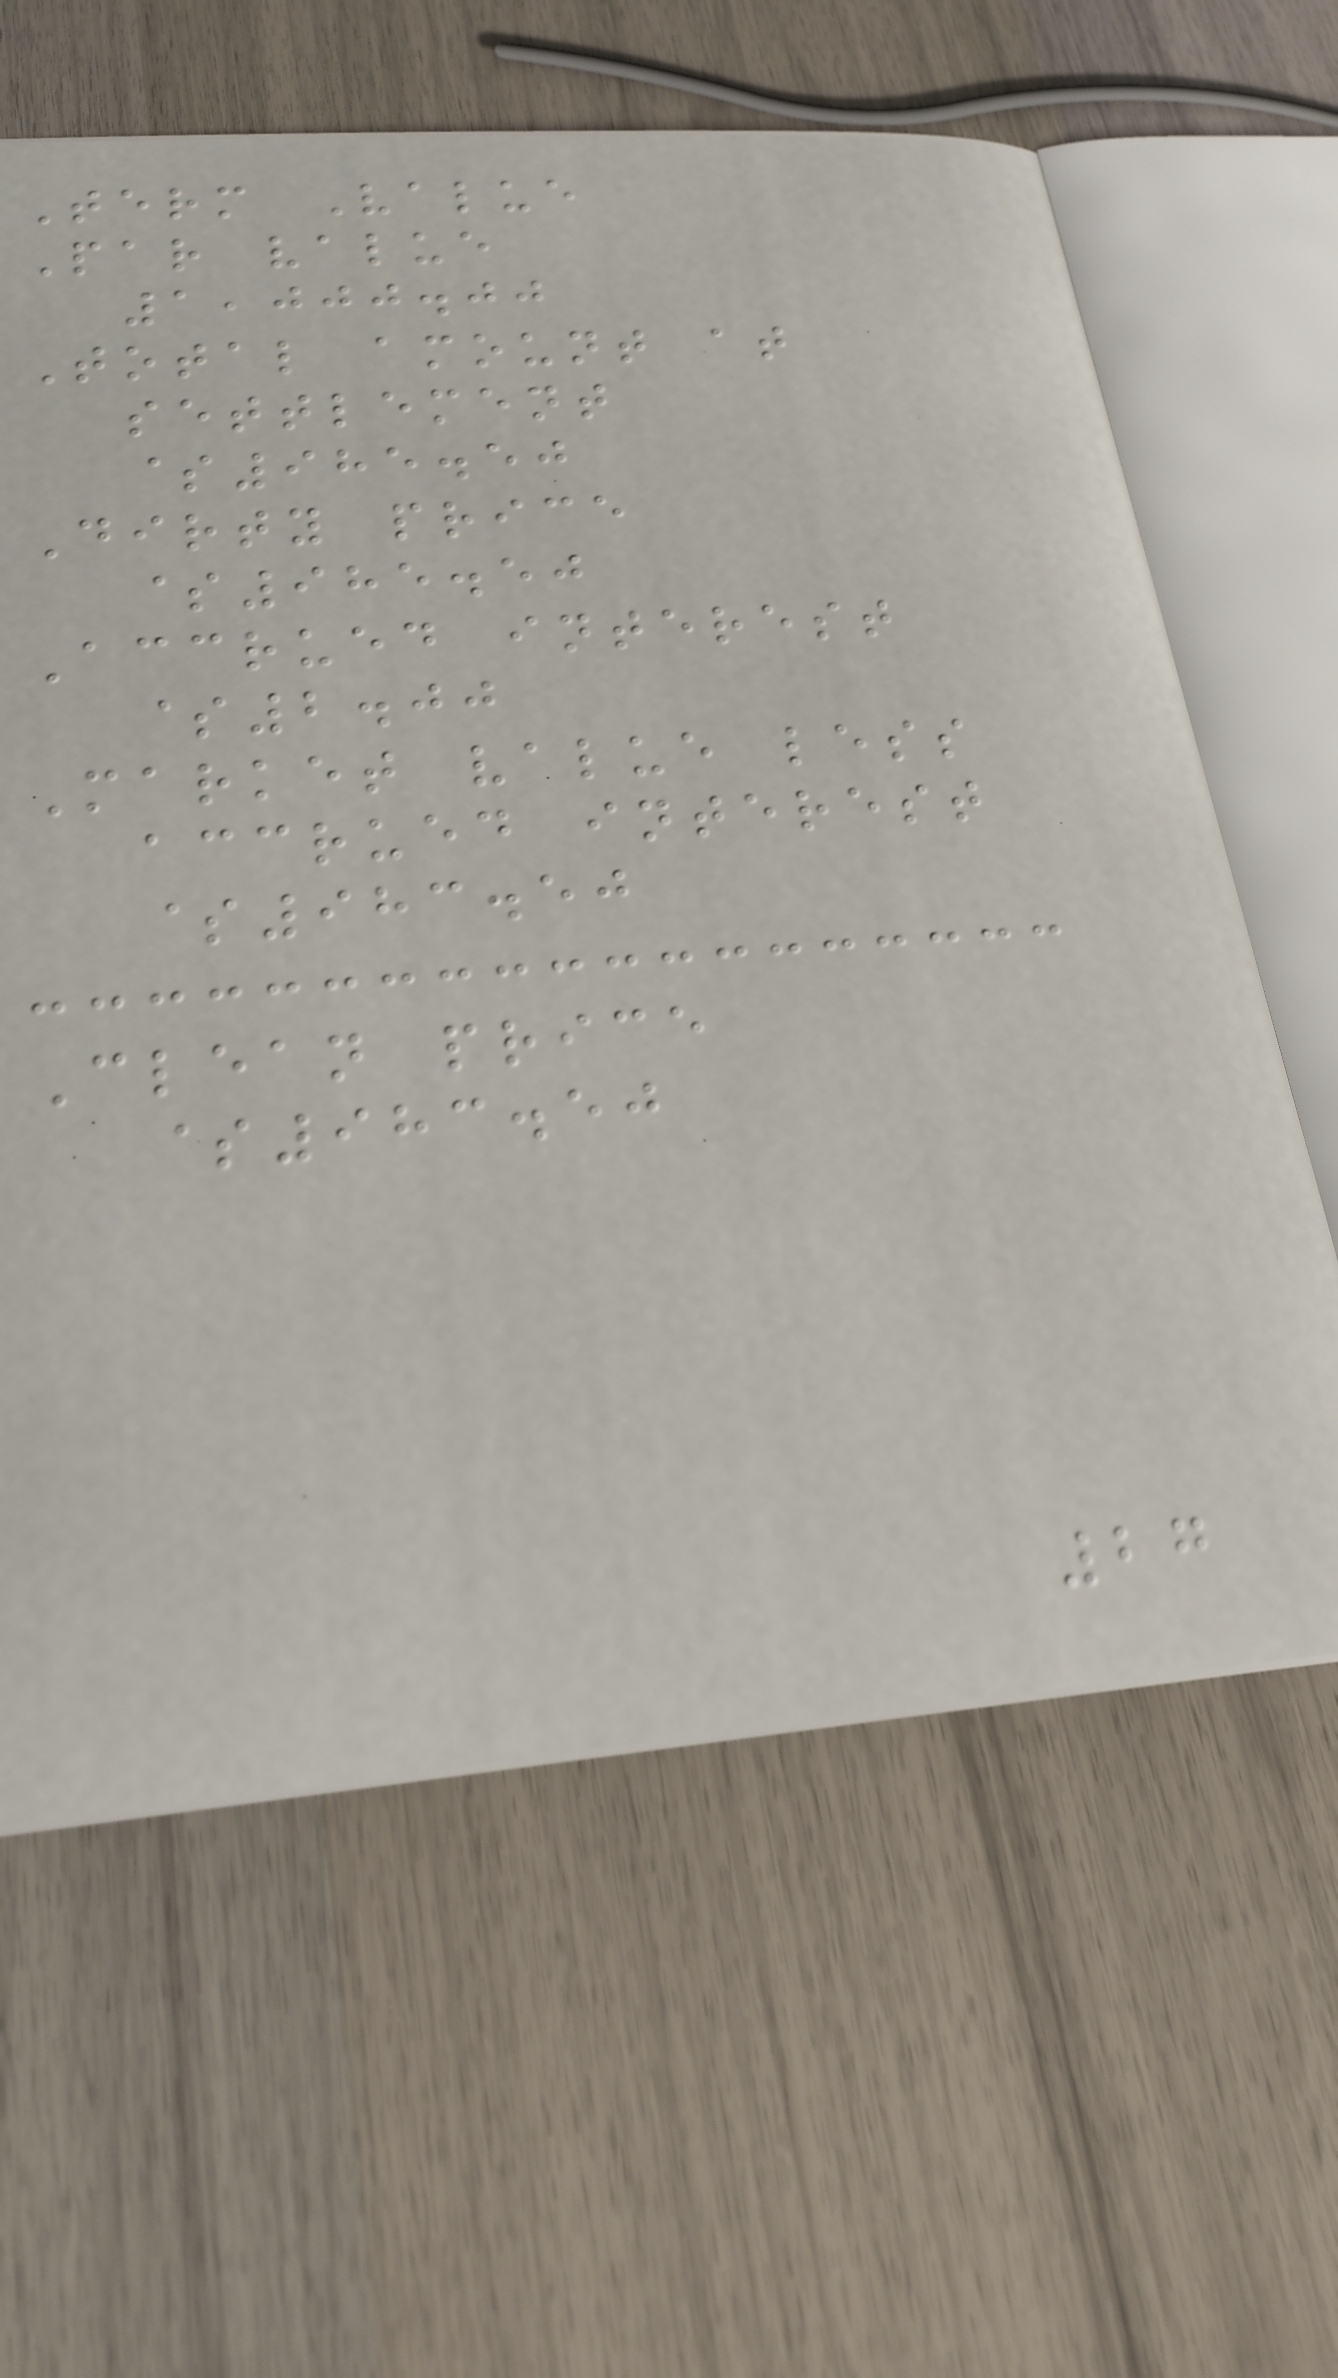Term Value
Par value
1,000.00
Total amount at
settlement
$985.50
Dirty price
$985.50
Accrued interest
$2.00
Market value less
accrued interest
$983.50
Clean price
$983.50
27
